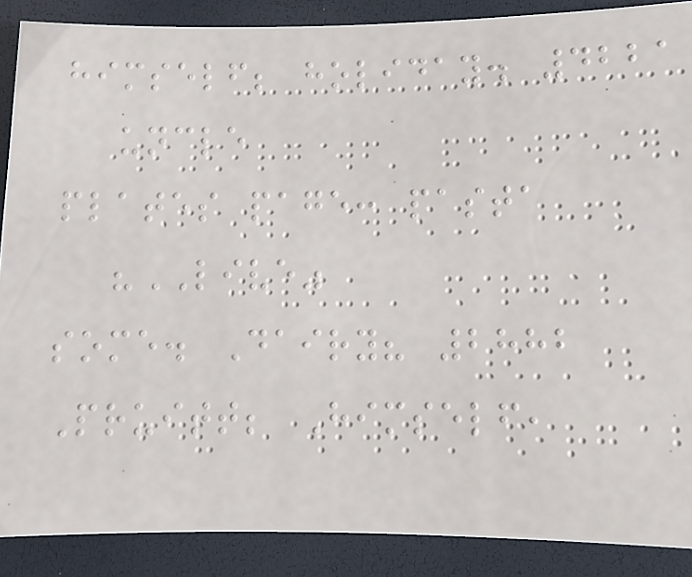himself; holiday. 4221
uncle
plates page: pasta
"LIVE"
some. Dairy? 2882
Pruitt; Himself,
